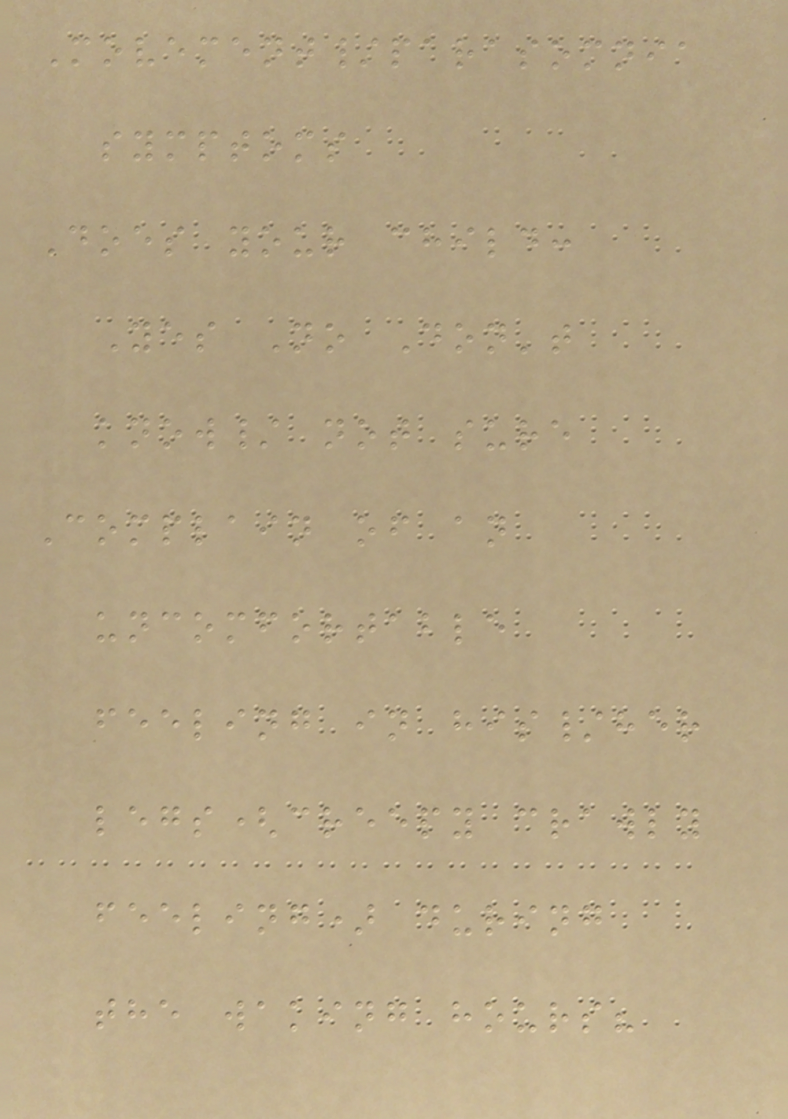Movement/parasomnia
symptoms
Does your child:
Yes No Don't
know/ not sure
Complain of an
uncomfortable
feeling in his/her
legs(creepy crawly
feeling) during
the waking hours?
